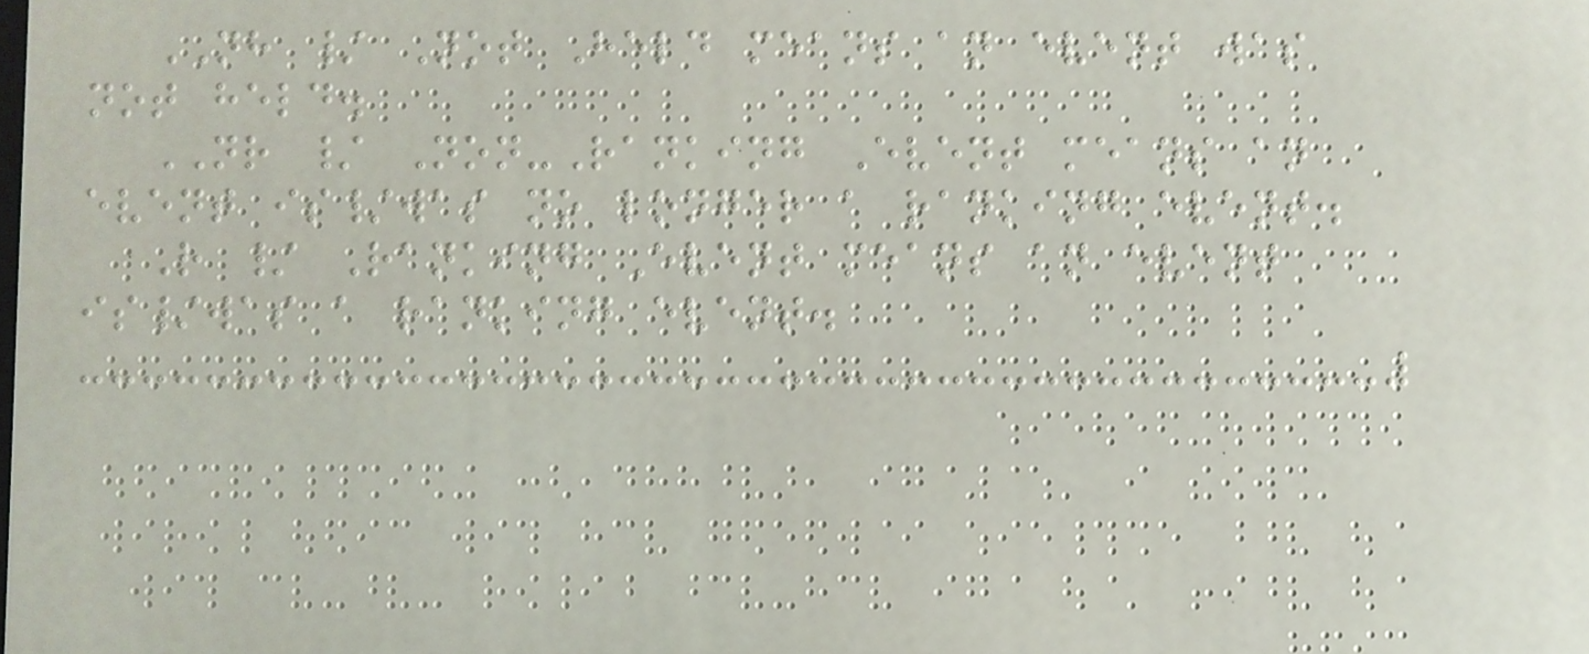NH / Not Held means an event was
not held.
NR / Non-Ranking Event means an
event is/was no longer a ranking event.
R / Ranking Event means an event
is/was a ranking event.
